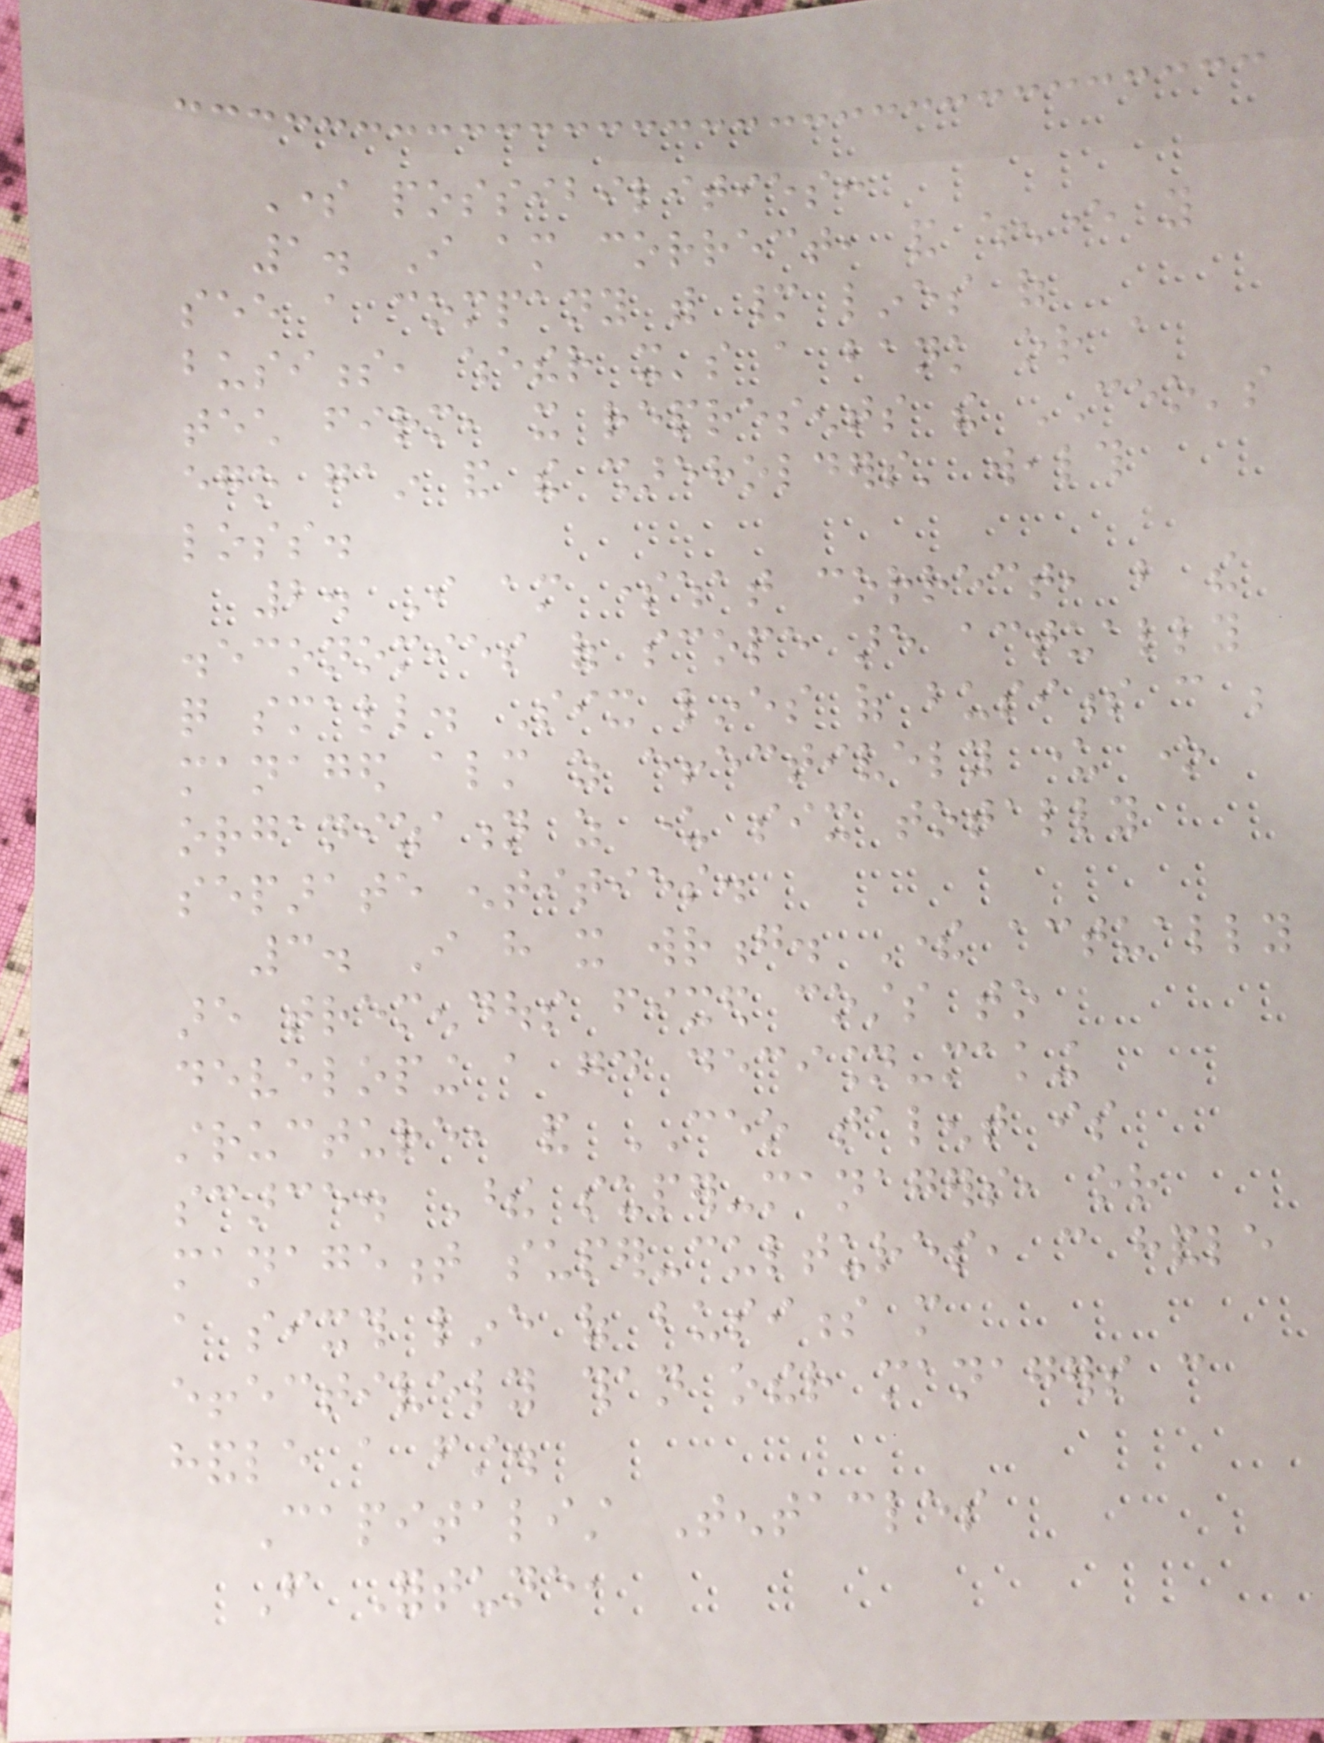Some possibilities:
1. I am correct, and whenever you
see a company with many lines of
business, whether it's a bank or a
tech firm, it represents the CEO's
ego gain and the shareholders' wealth
loss.
2. I am somewhat correct, but the
diseconomies of scope are actually
quite small. Six lines of business can be
managed almost as effectively under one
organization as under six totally
separate entities.
3. I have it wrong. There actually
are tremendous fixed costs to
developing a good decision-making
structure, and CEO talent is
scarce. These super-managers, or
management super-cultures, can handle
a sixth line of business more
effectively than other managers can
handle a first.
Capitalist Tentacles
From Fortune,
